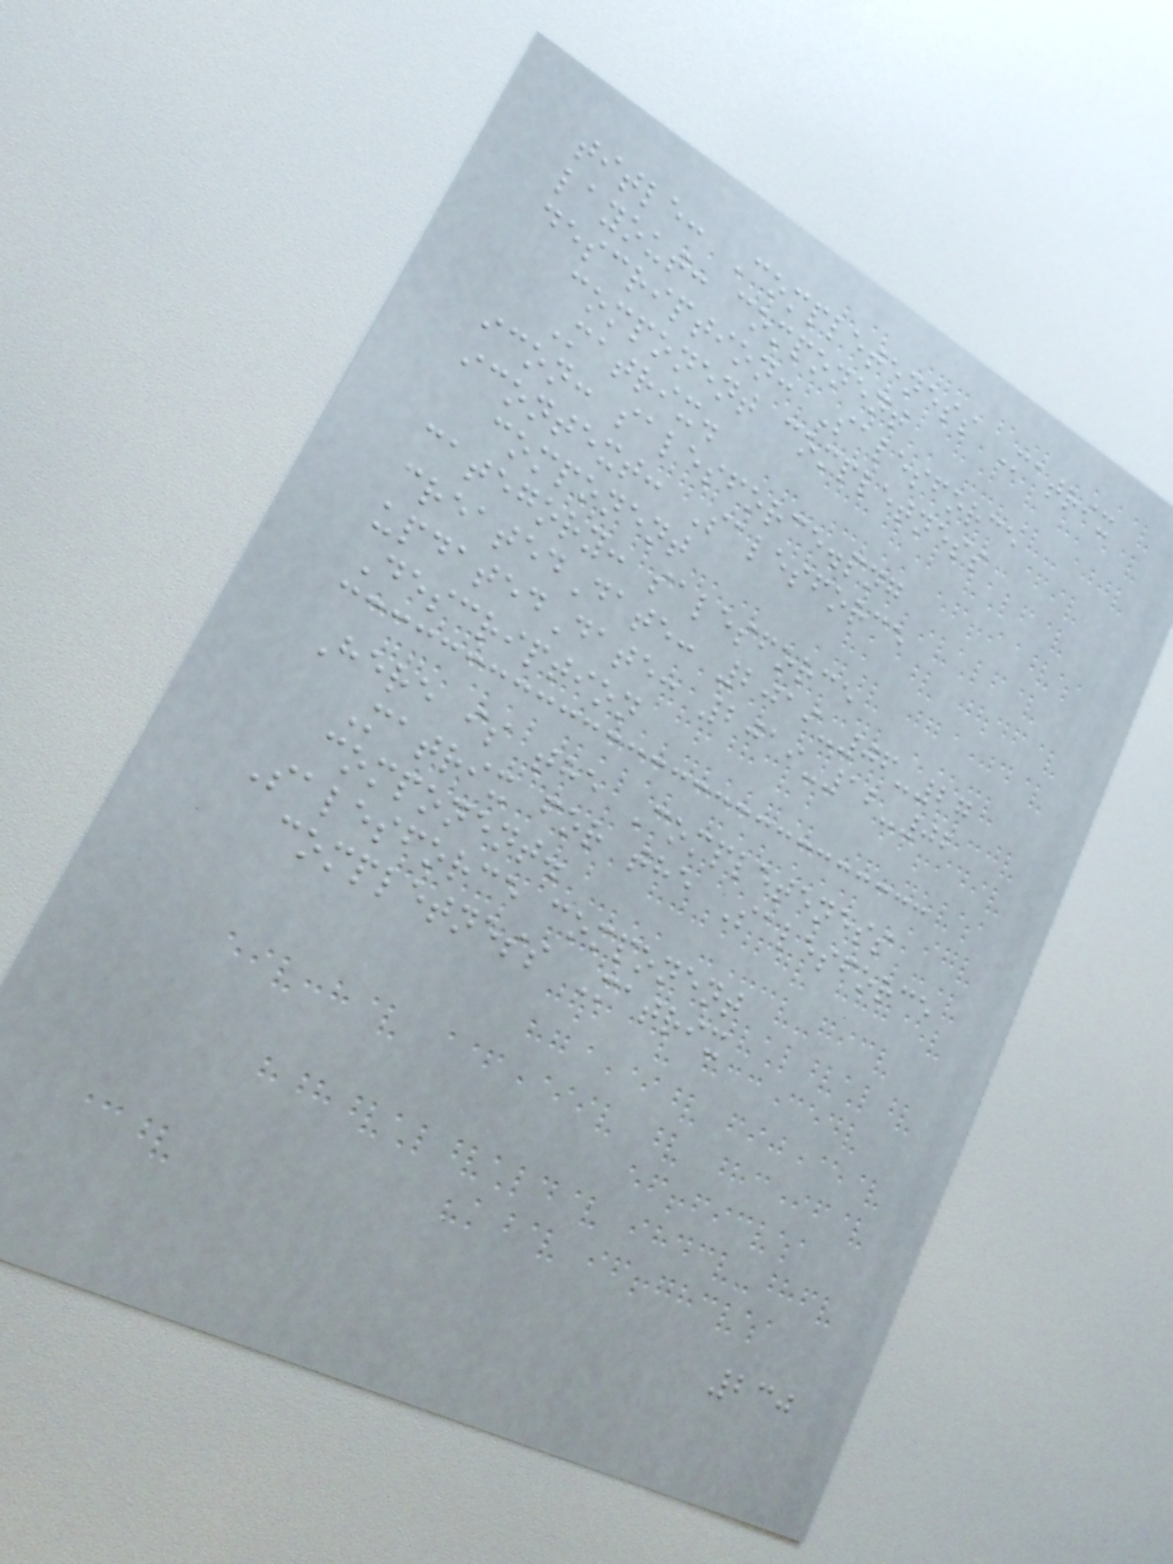title: Completeness Matrix
layout: component
description: Salesforce
component completness
Matrix.
icon: salesforce.png
icontext: Salesforce
component
category: salesforce
createdDate: 2019-06-27
updatedDate: 2019-12-02
Description
Here is the Completeness
Matrix for the Salesforce
component.
Salesforce component
completness Matrix
230
